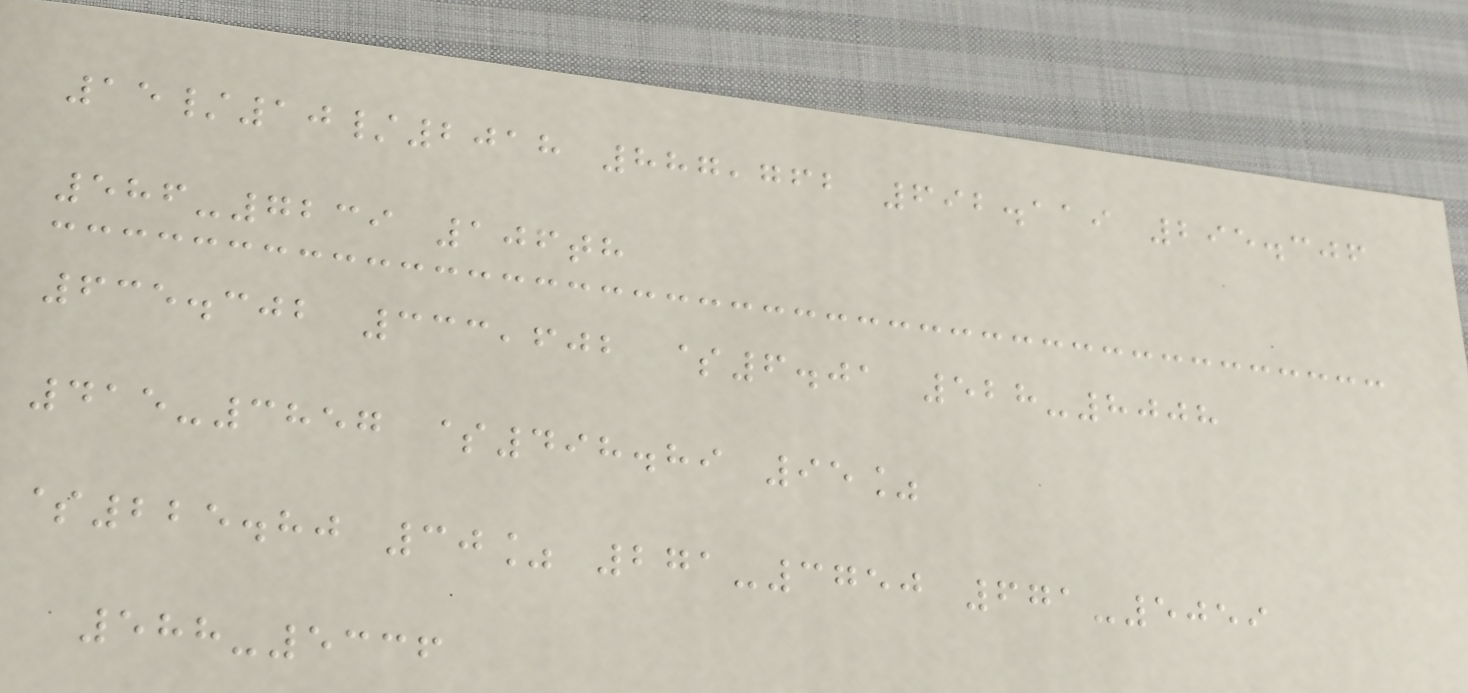15/10/2018 887,762 692.119 295.306
586-7239 106th
635.302 333,602 $6.01 528-8008
415-3857 $498.89 95%
$225.80 30% 271-3750 671-5059
588-5336
